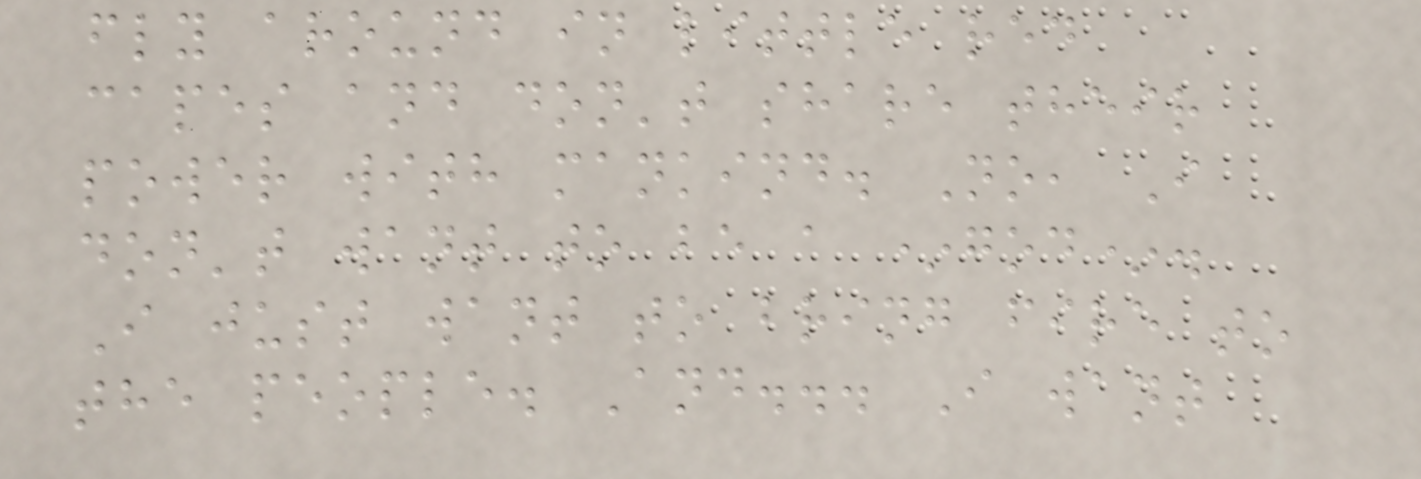fly around in little red
capes and don't share their
power with mankind. No, I
don't want to be a *god*.
I just want to bring fire to
the people. And... I want
